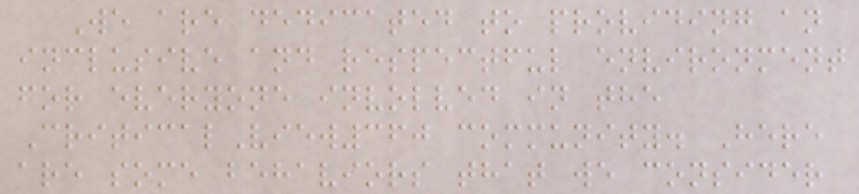We are dedicated to providing an
inclusive and respectful environment
for everyone involved in the
CriticalView360 community. Here
are some behaviors that we consider
